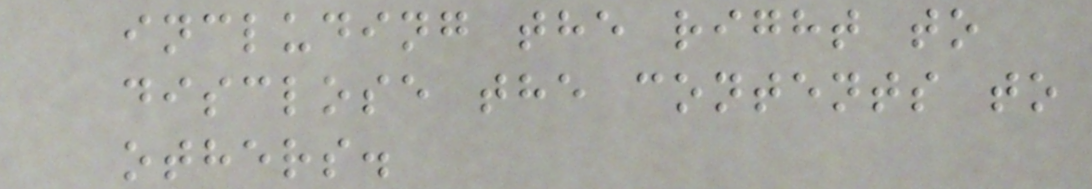including the right to
disclose the contents to
others.
